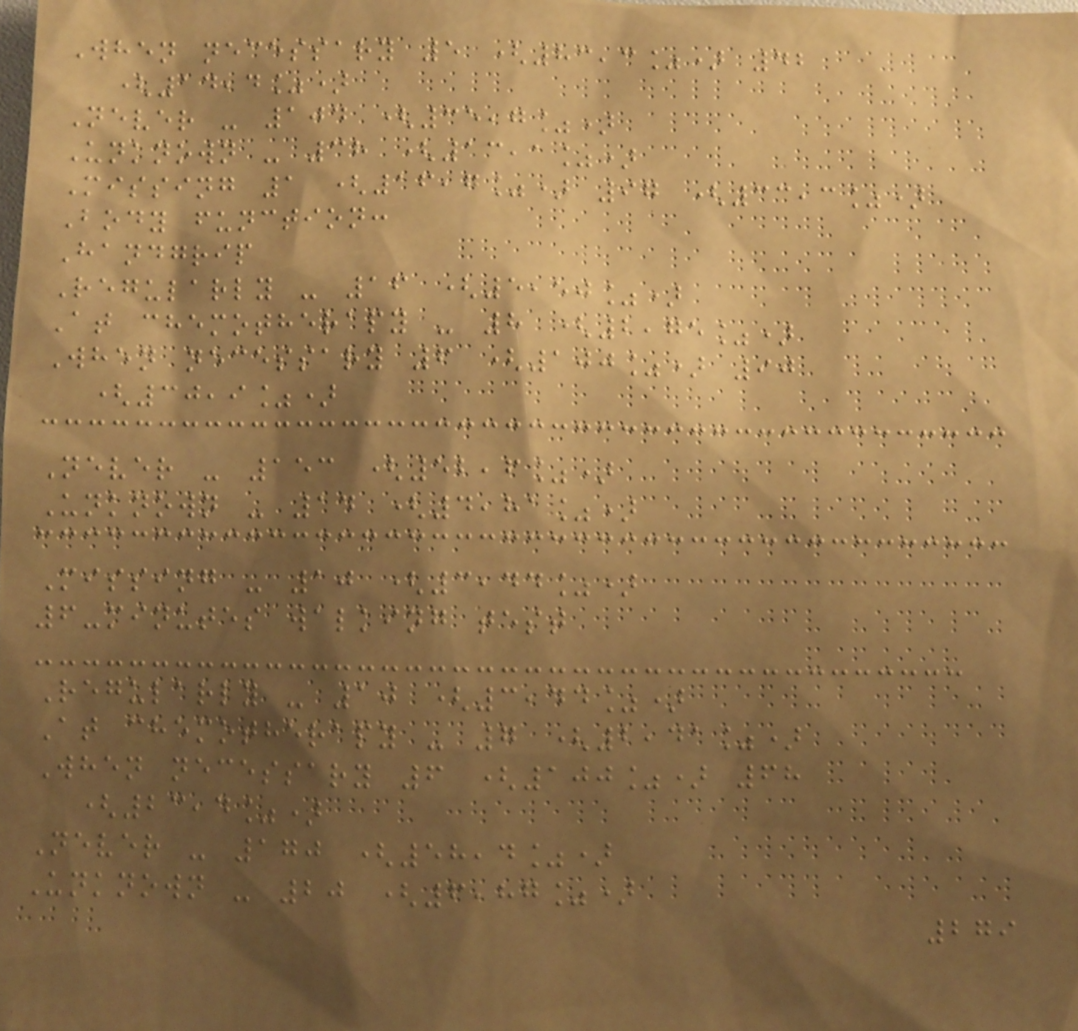When necessary 5 (83,3%) 42
(14,4%)
Never - 104 (35,7%)
Unknown - 38 (13,1%)
Missing 1 (16,7%) 97 (33,3%)
Body function:
Handgrip
Regularly - 16 (5,50%)
At chemotherapy - 8 (2,75%)
When necessary 6 (100%) 90
(30,9%)
Never - 153 (52,6%)
Unknown - 14 (4,81%)
Missing - 10 (3,44%)
6-minutes walking test
Regularly - 10 (3,44%)
At chemotherapy - 7 (2,41%)
When necessary 6 (100%) 68
(23,4%)
Never - 170 (58,4%)
Unknown - 20 (6,87%)
279
